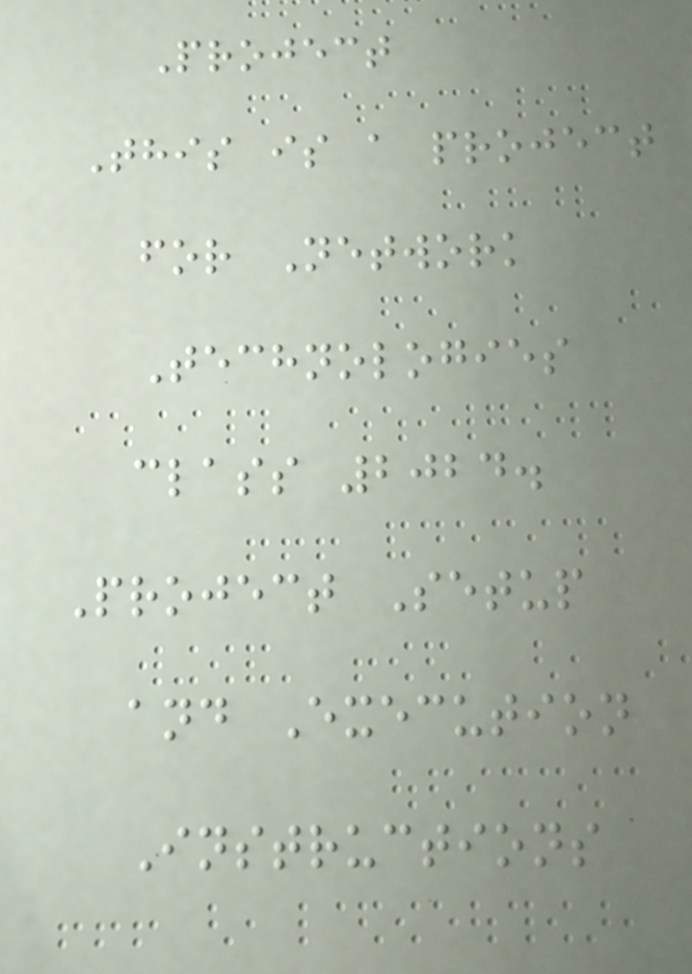Project
This is a project
for Network
Technologies
class 2024.
Project Setup
and Execution
Instructions
